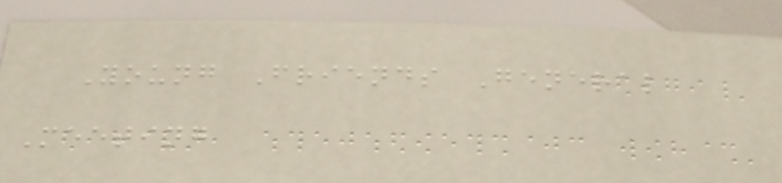Young Friends General
Meeting
